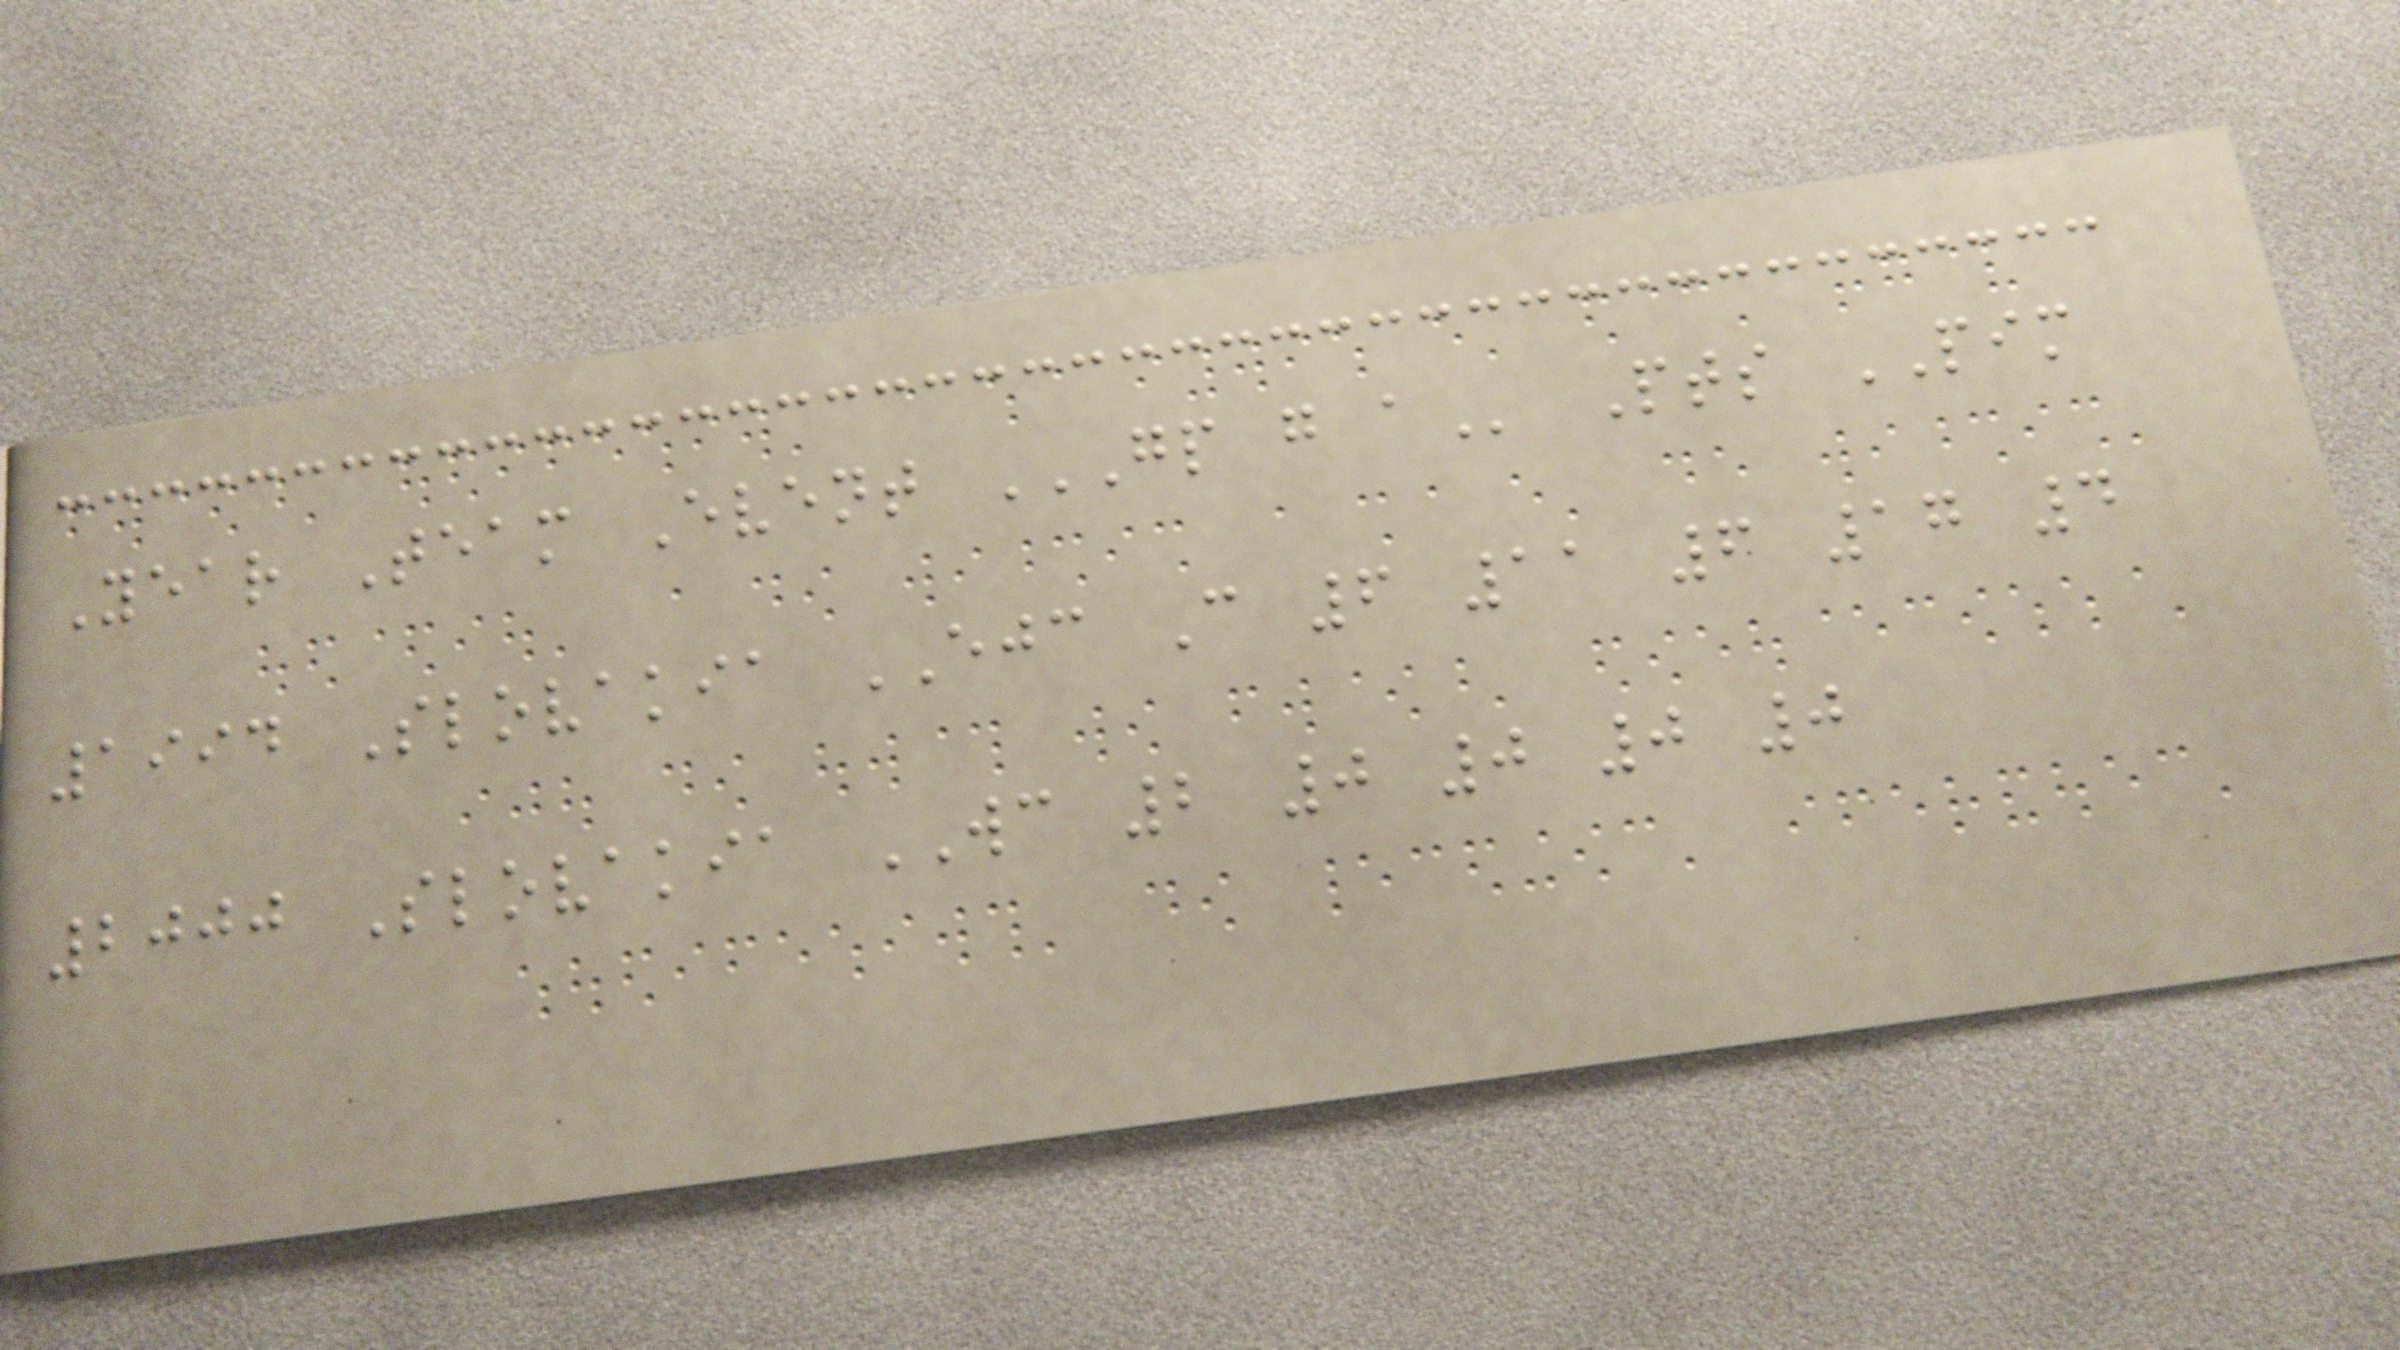Year Team Event GP G A Pts PIM
1994 Slovakia EJC C 6 11 6 17 4
2000 Slovakia WC 2 0 0 0 0
